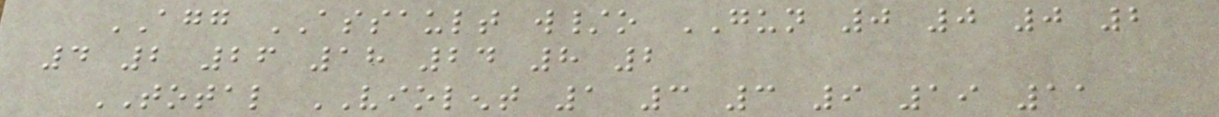AGG ASSAULT w/o GUN 0 0 0 2
4 2 26 18 24 8 2
TOTAL VIOLENT 1 3 3 9 19 11
